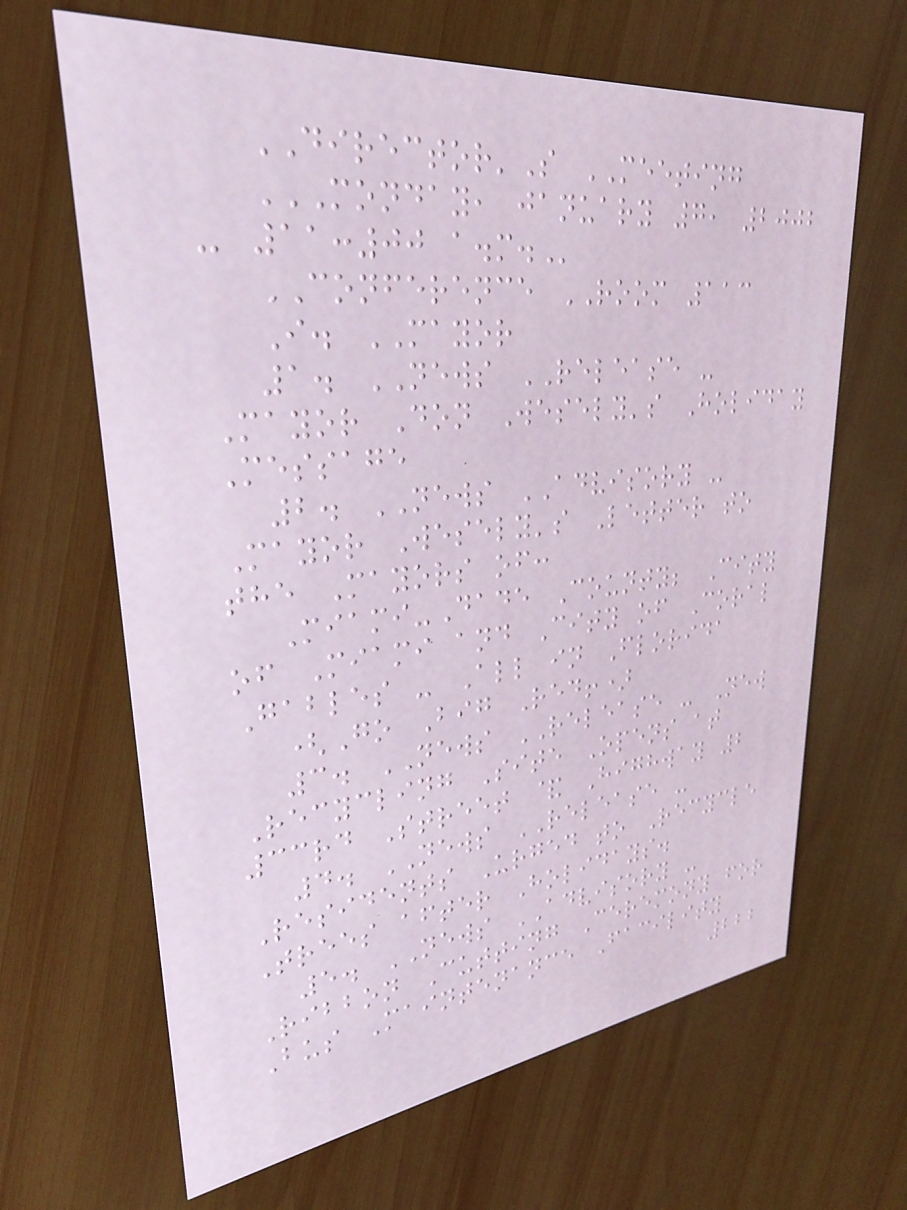DIRECTOR'S MEETING
MONDAY, JANUARY 7, 2002
- 11:00 A.M.
CONFERENCE ROOM 113
I. MAYOR
1. NEWS RELEASE -
Mayor Don Wesely's Holiday
Message
2. NEWS ADVISORY -
Mayor Wesely's Letter to
the Mayors of:
Miami-Dade County; City
of Miami and City of Coral
Gables - All in Florida
(Go Big Red!)
3. NEWS RELEASE - New
Recycling Site Opens at
33rd Street & Highway 2
4. NEWS RELEASE -
Residents Urged to Recycle
Trees after Holidays.
5. NEWS ADVISORY -
Ribbon Cutting Ceremony for
Bus Maintenance Facility
222
